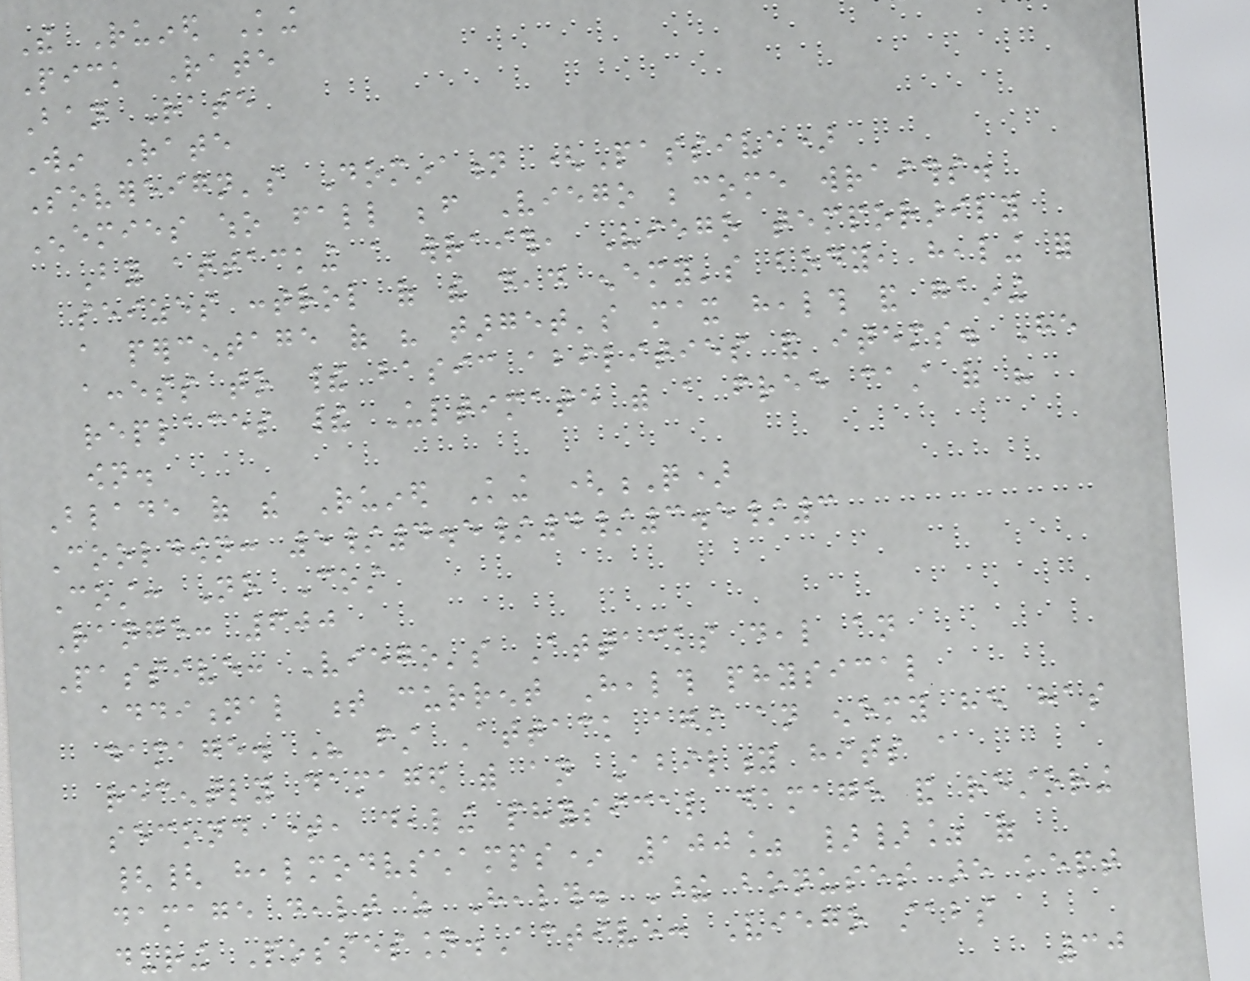The Ruined King
Pick Rate
Ban Rate
Win Rate
Sovereign's Domination (Passive)
Enemies who fall before Viego become wraiths.
By attacking a wraith, Viego temporarily
seizes control of the dead enemy's body, healing for
a percentage of his target's max health and gaining
access to their basic abilities and items. He
replaces their Ultimate with a free cast of his
own.
Blade of the Ruined King (Q)
Cooldown: 5/4.5/4/3.5/3
Cost: No Cost
Range: 600
Passive: Viego's Attacks deal an
additional t current Health physical
damage. His first Attack against an enemy he has
recently damaged with an Ability hits a
second time, dealing physical damage and restoring
{{ healmodvschamps* 100% }}% of
damage dealt as Health. These bonuses are kept
during Possession.Active: Viego stabs
30
